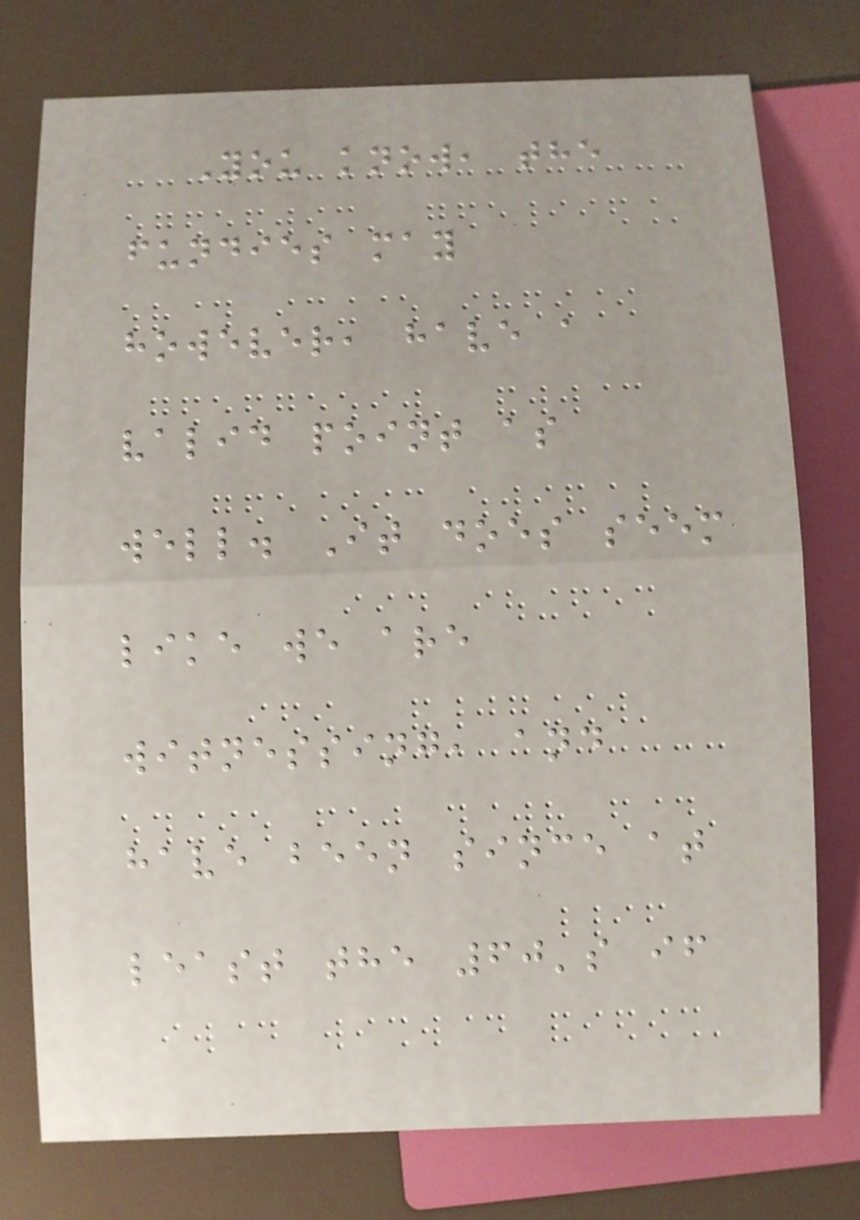You know, the
fundies may
however, have a
valid point as
well. It does seem
like we are
witnessing, and
have been since at
least the 60's if
